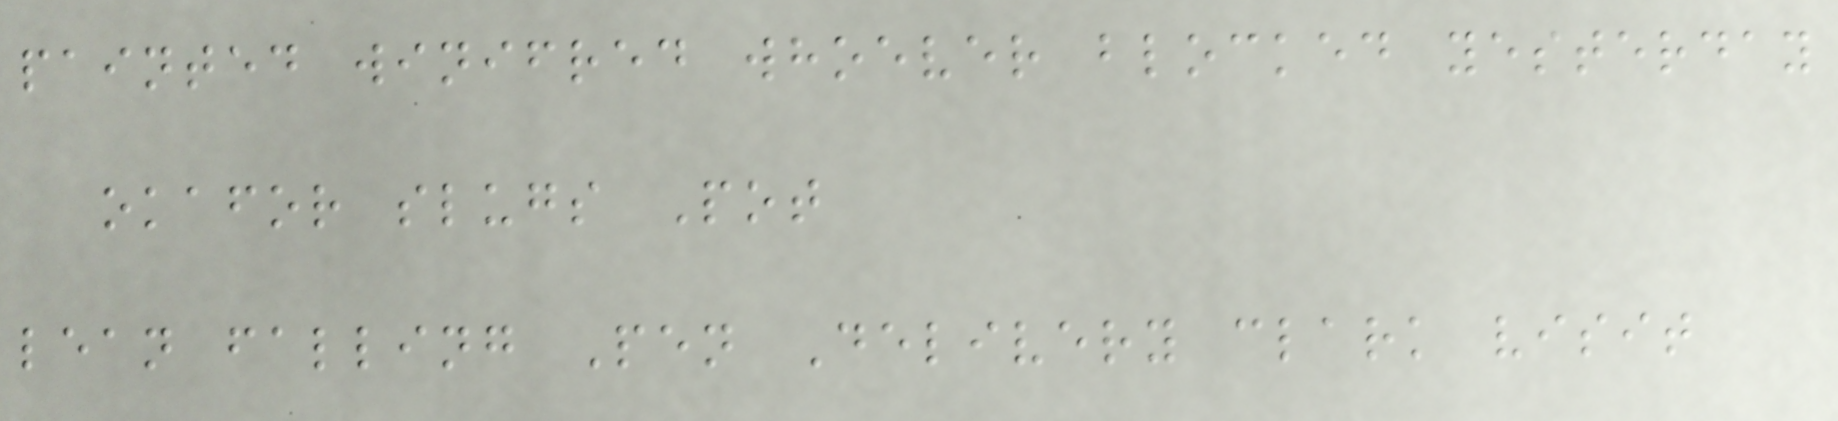painted winifred whoever blocked yesterday
okafor slugs Pot
lean falling Pen Delivery clark visit
